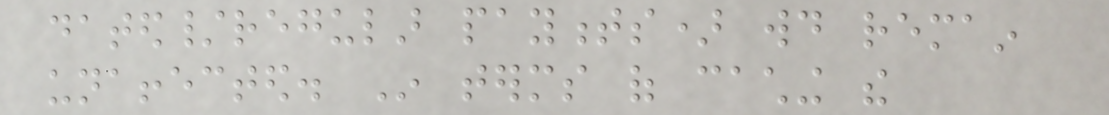dated/regular payments) would remain
unaffected. In terms of caching the
